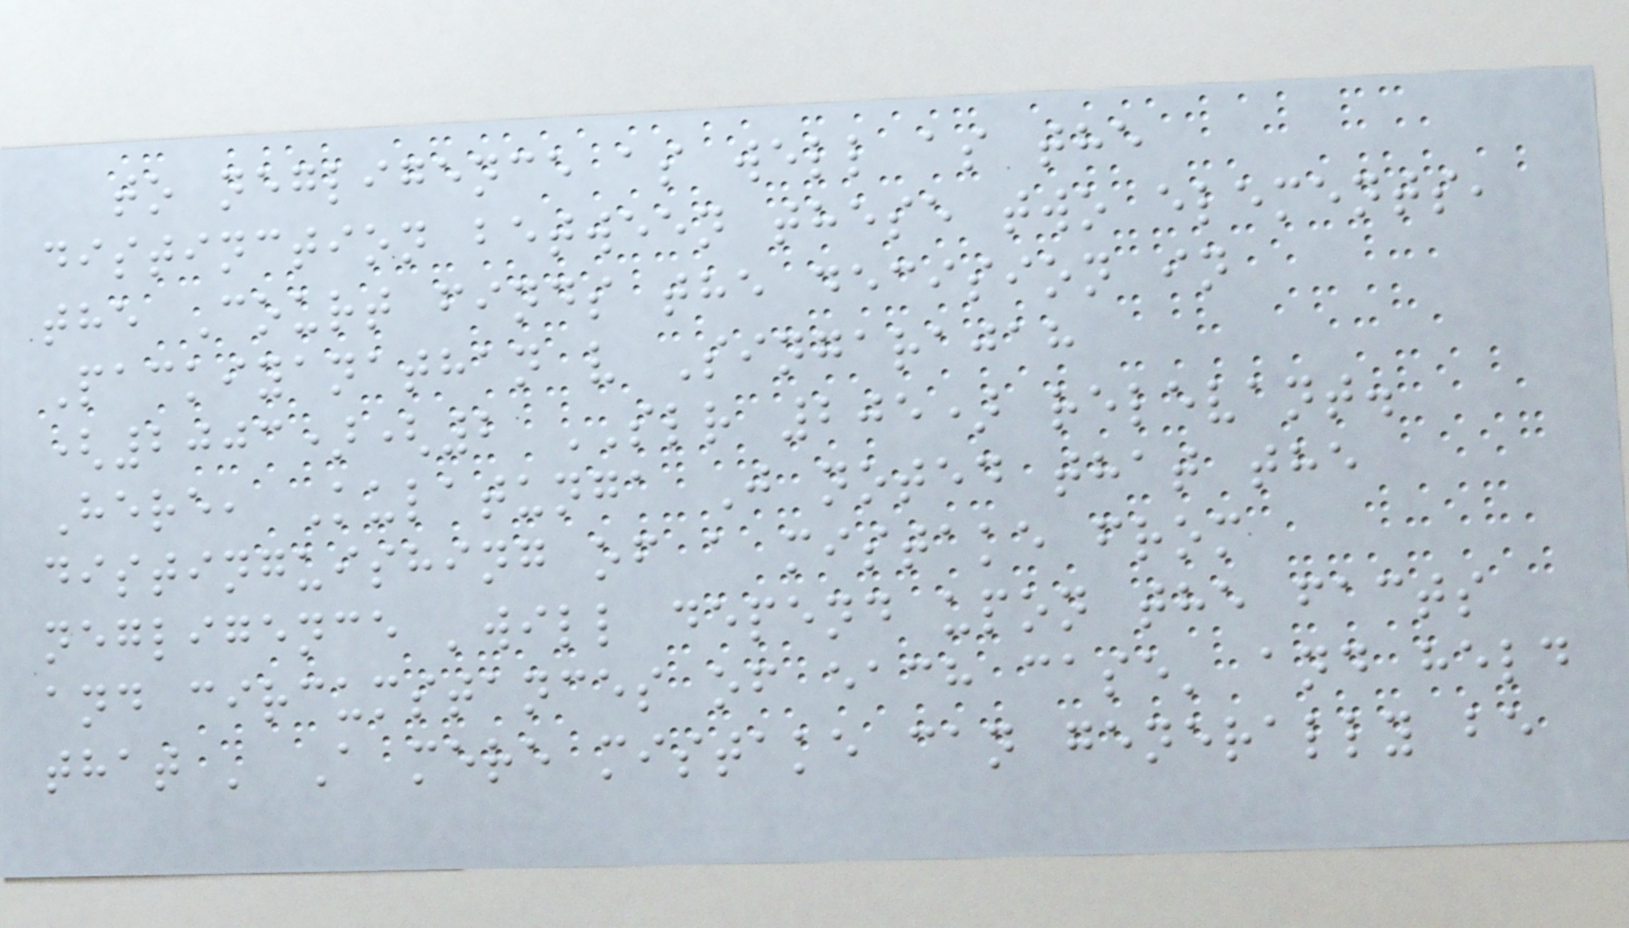to negligence as well as the
distinction between these two elements,
the Court finds the decision in
Packiyanathan v Singarajah
(2003)(2 SLR 205) relevant.
Here, Kulatunga J noted that the
distinguishing of a mistake from
negligence 'will depend upon the facts
and circumstances of each case' and held
that ' A mere mistake can generally be
